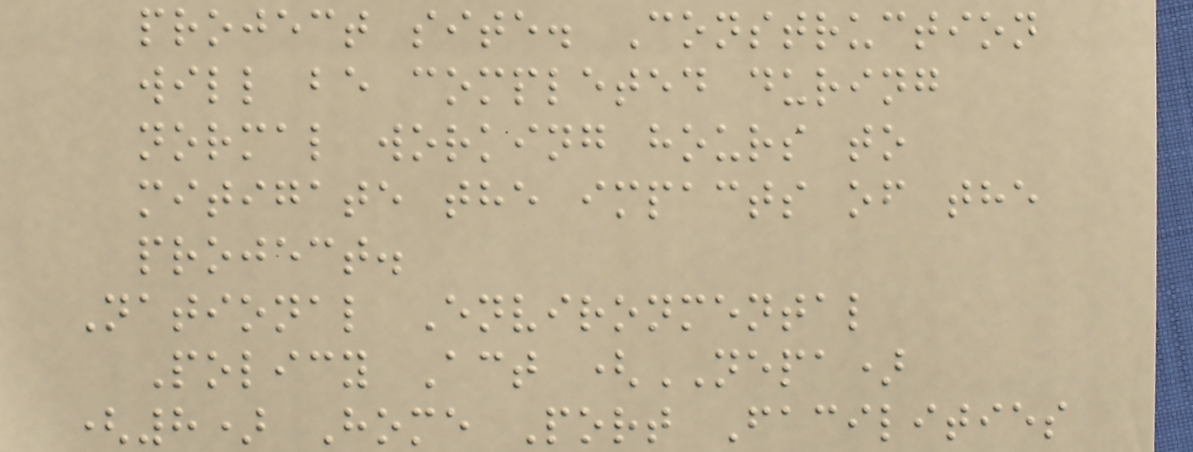project site. Construction
will be completed during
normal working hours to
mitigate the impacts of the
project.
National Environmental
Policy Act (NEPA)
(8) Home Port Facilities
